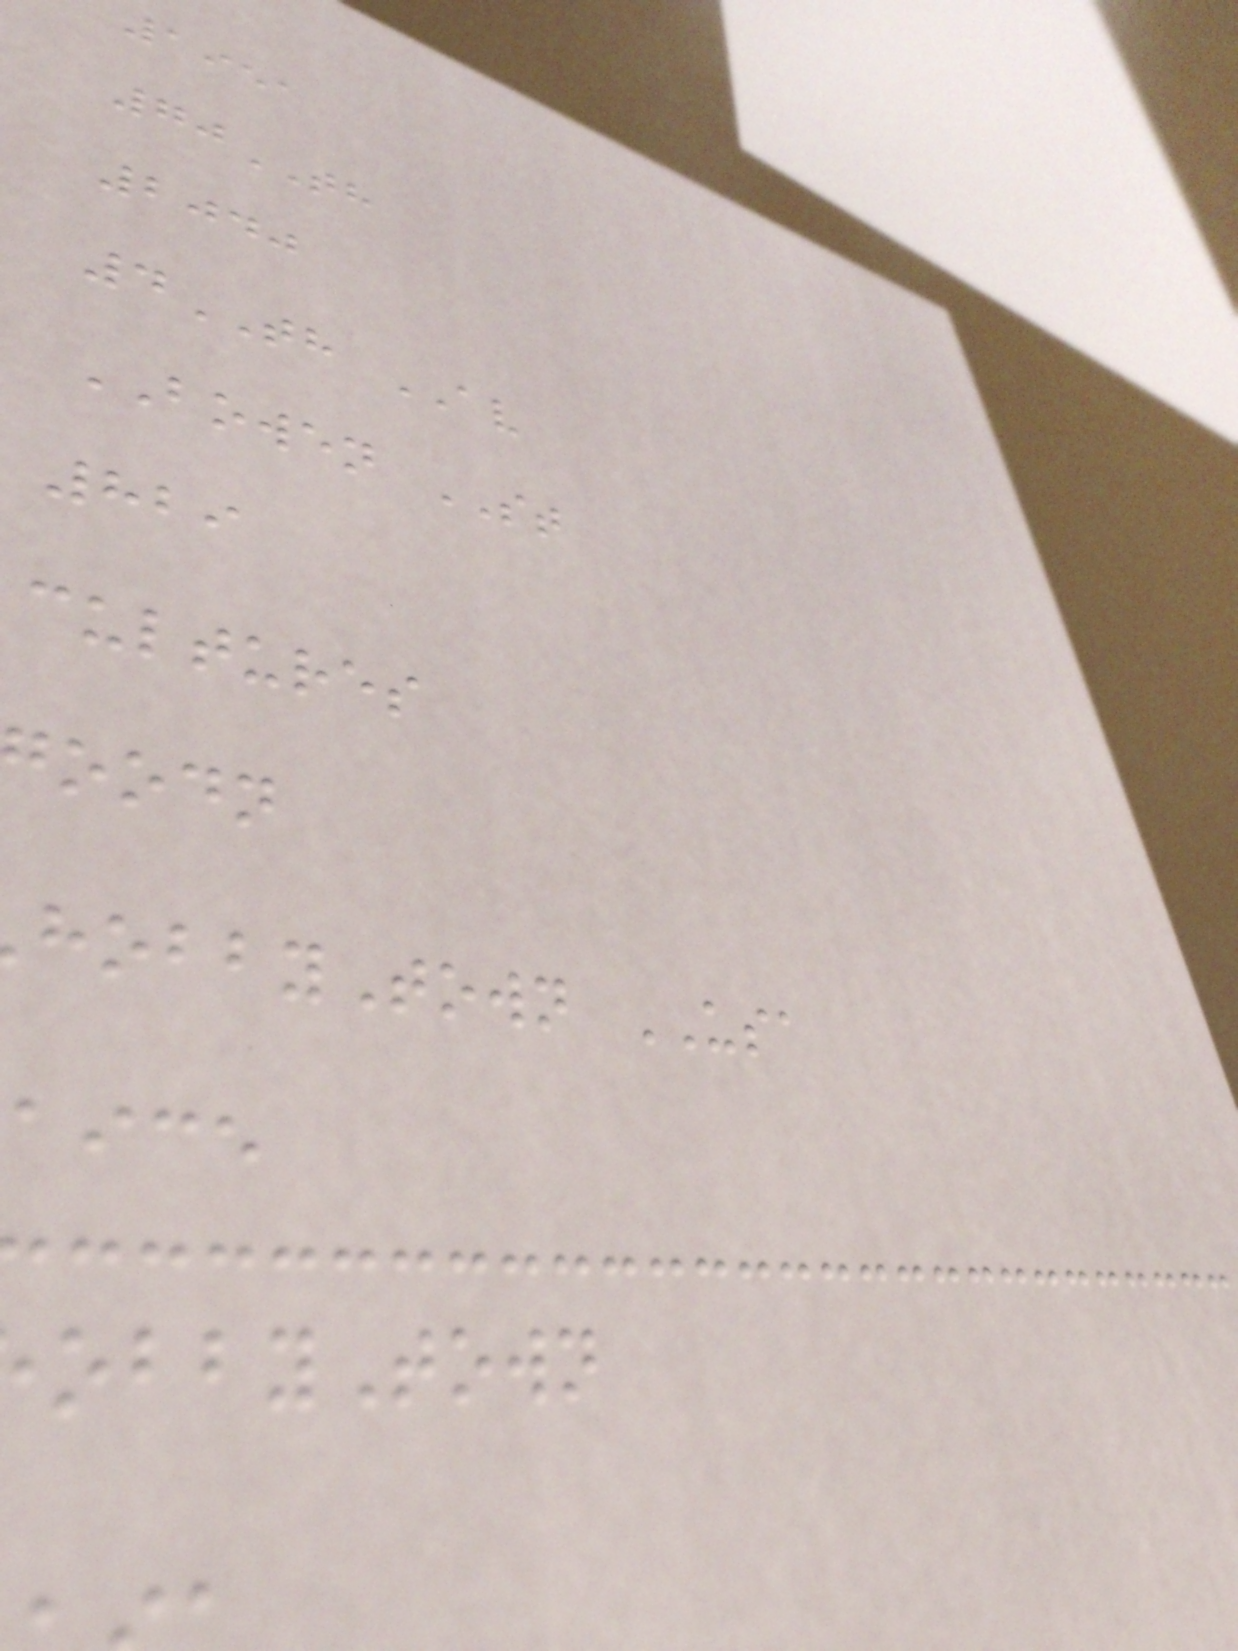1951
70TH
2040
4TH AV
BOWEN ST
829
cultures
oodn
obbyTown USA
aice
obbyTown
